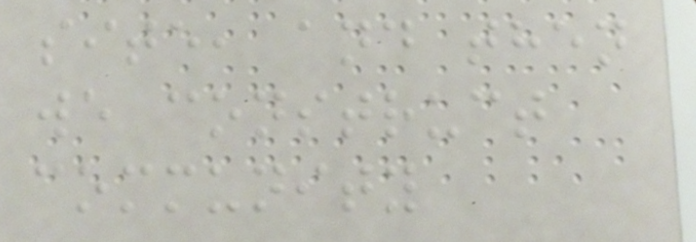site, and then
we construct
community
